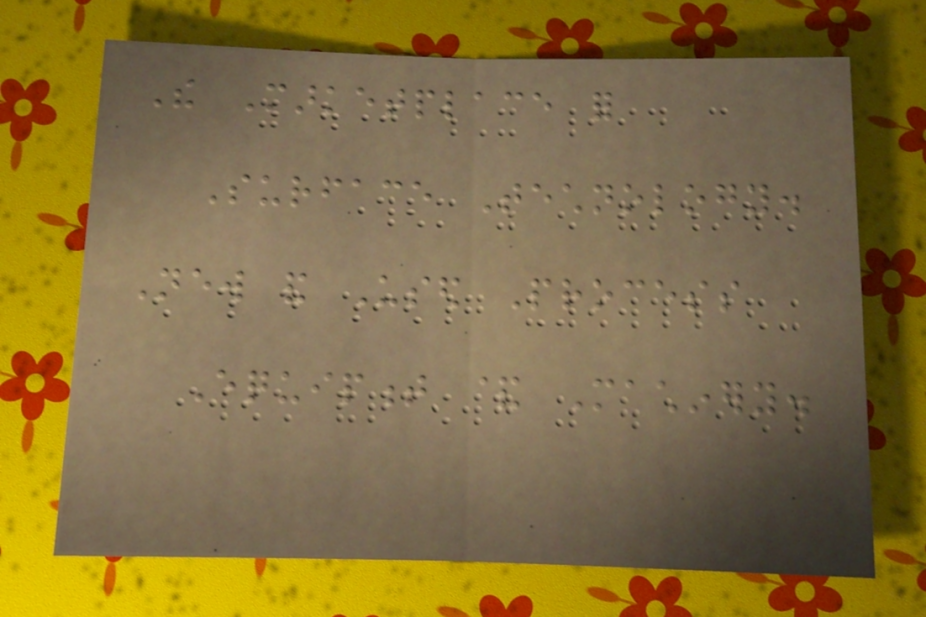The Marketplace for
Surface Technology.
New and Used Process
Equipment & Machinery.
